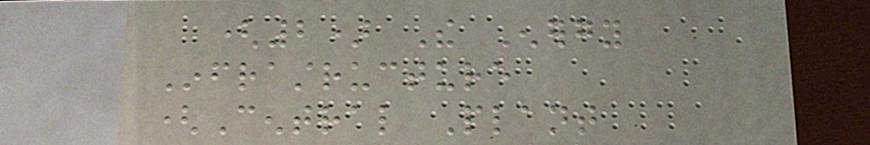(2) The Energy
Infrastructure
(Central Plant
